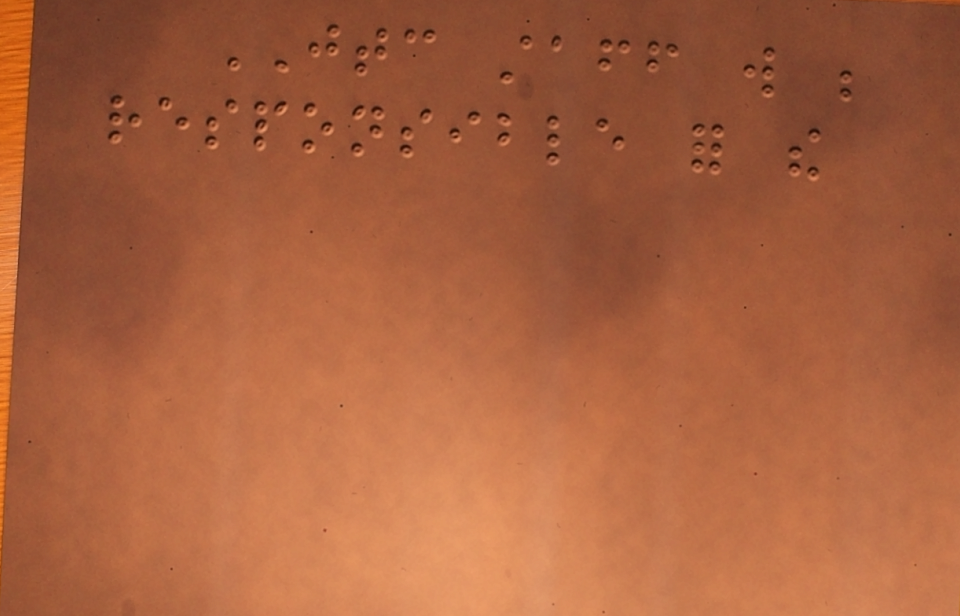JTC staff will be
responsible for the
